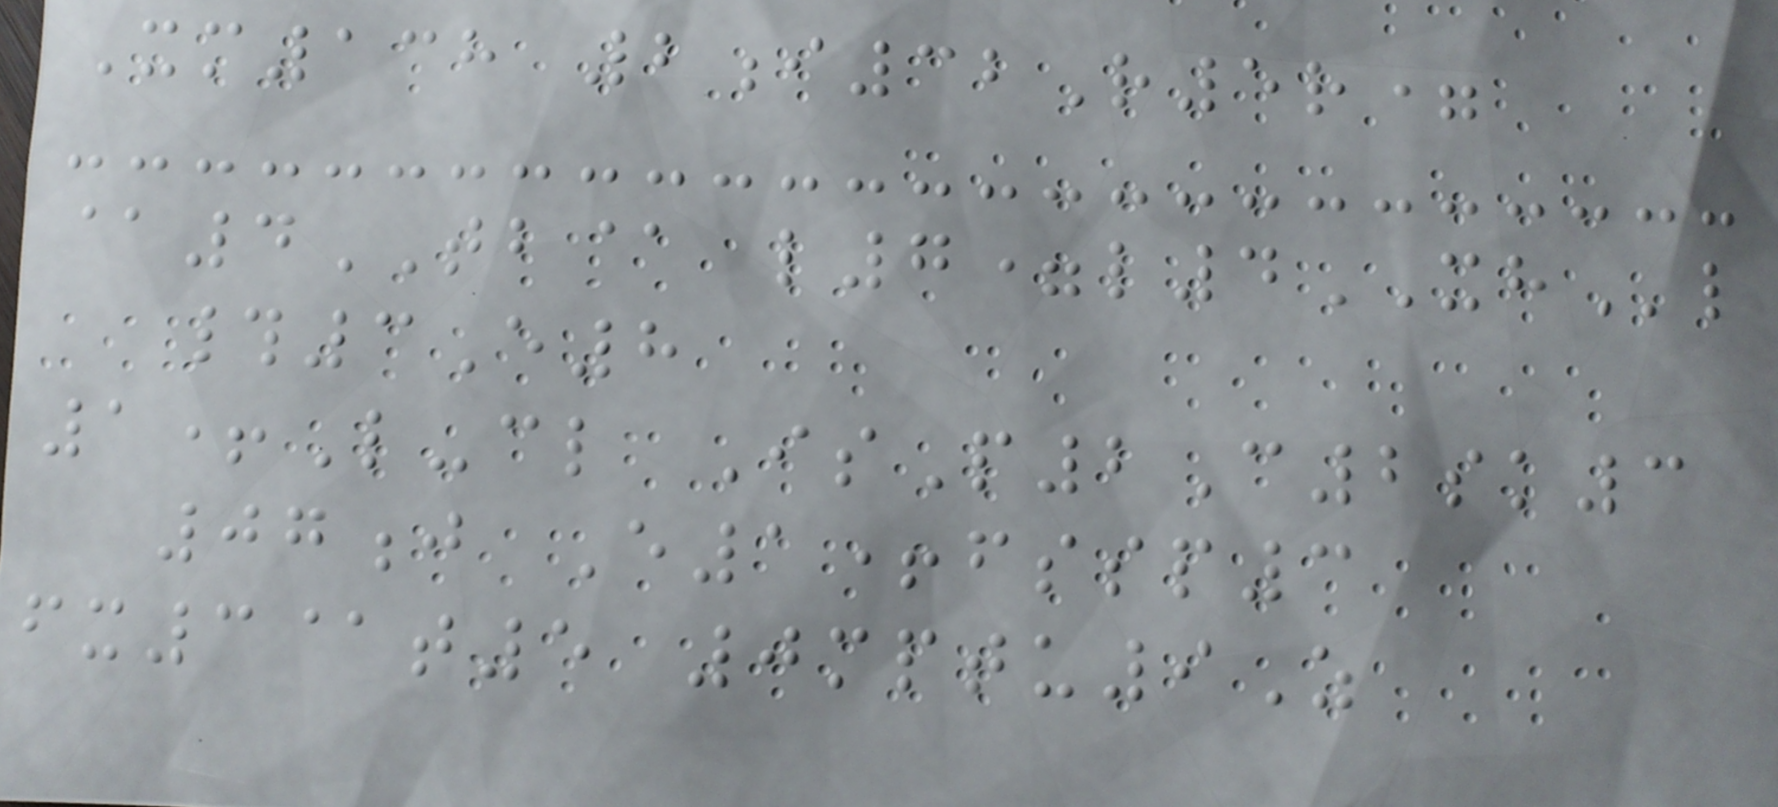Xm138 2i32R5r=
@4TB@ l7=l4XHl
#3E8
1+L-cl IsP2C2sk3
07j E1+fssp3
fx3@t5 0mptu9Z
